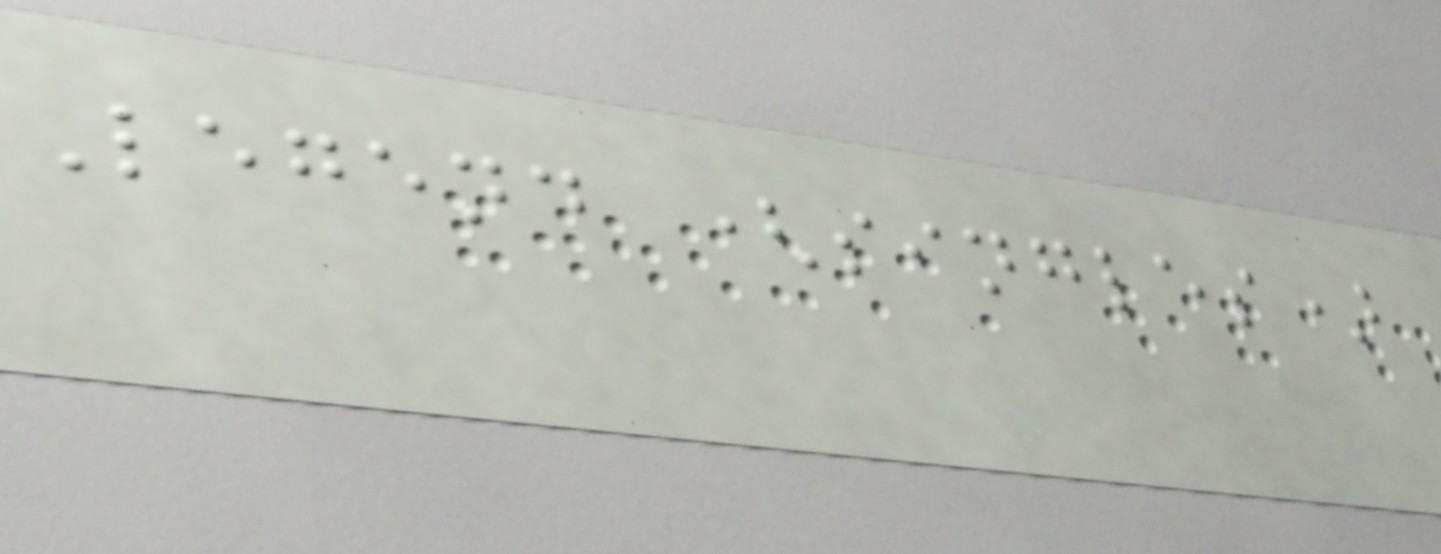Legend (singles)
